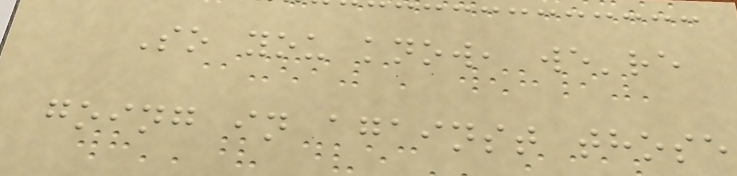So you know, we're
going in against those
